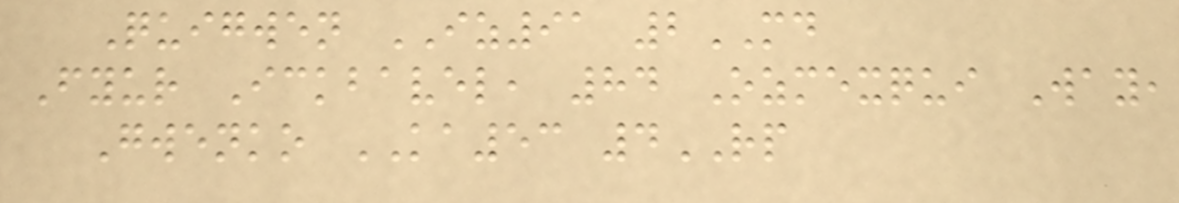Quigwen IZ91 2MD
Fyur Ickbavel, 84 Ozmexqui Way,
Gwenko KA53 4RP
